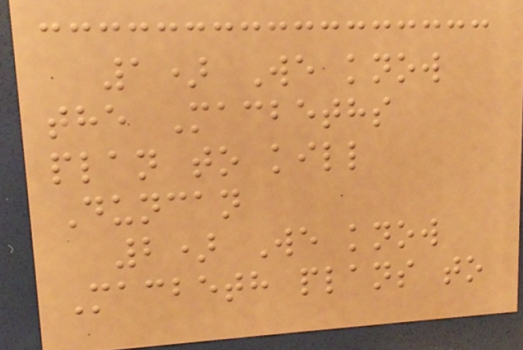1) We know
the Macbeths
plan to kill
Duncan
2) We know
Macbeth plans to
